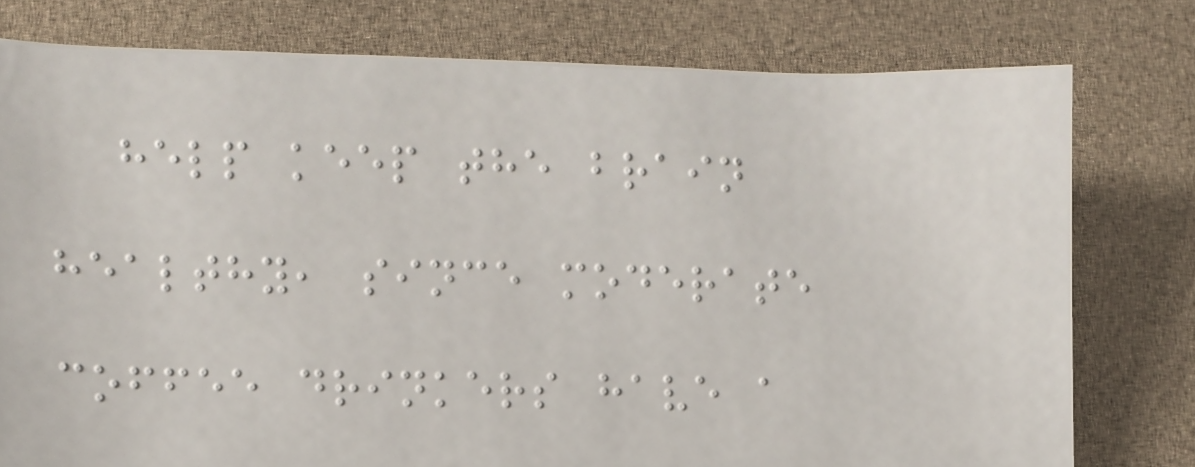help keep the brain
healthy, since moderate
coffee drinkers have a
